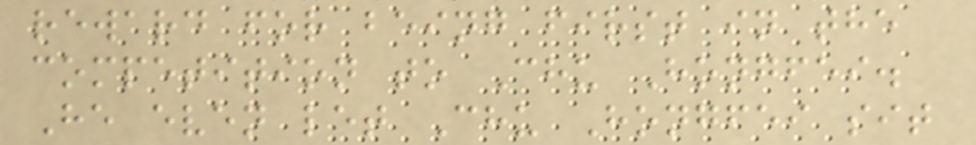reward for being first in the
competition to Chu Hongfei.
He even let Chu Hongfei sit
